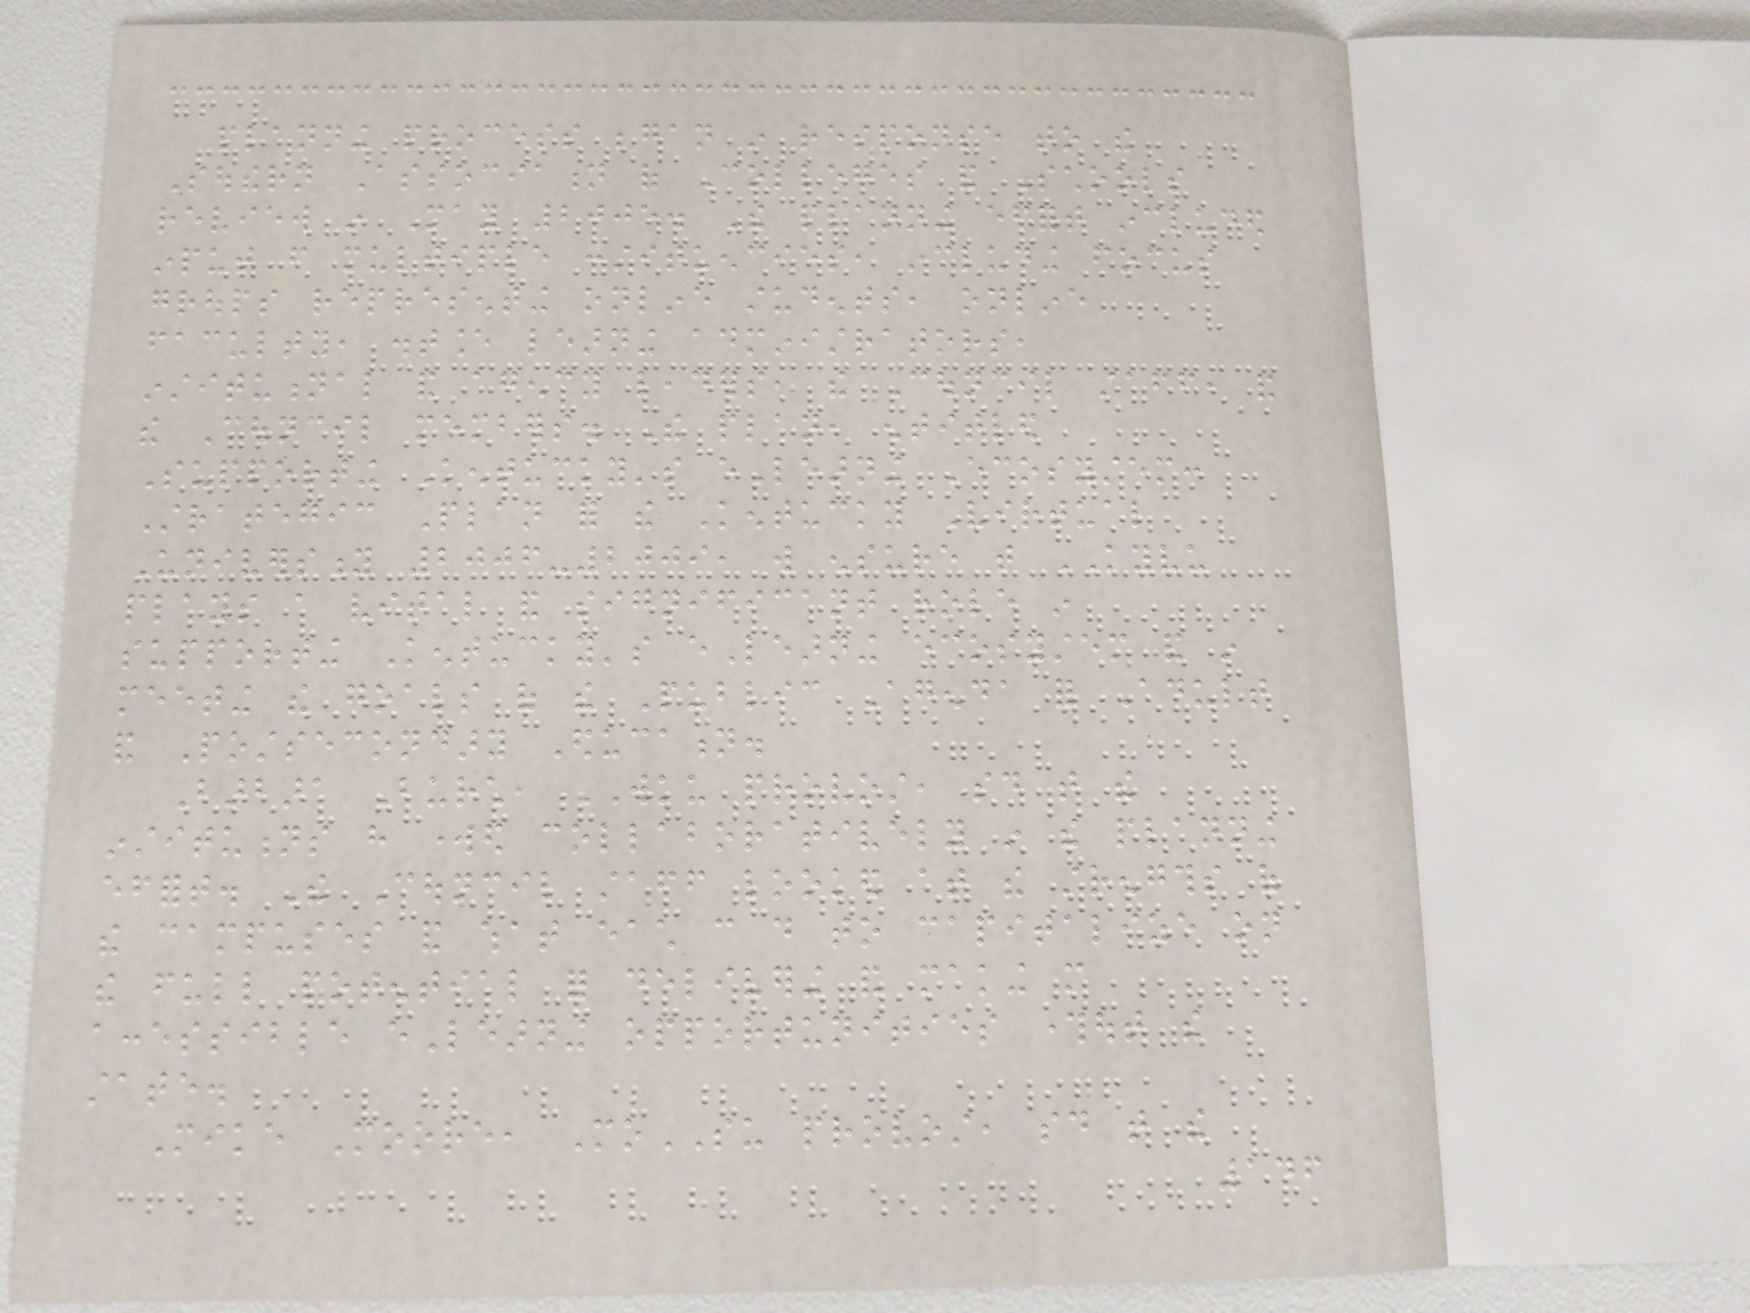planning process began in response to the
Southern Association of Colleges and Schools
review in May 2005. The planning effort included
input from multiple constituencies, including focus
groups representing online students, online
faculty, distance learning administrators,
institutional and agency leaders, the Council staff, and
the Council members. The plan, entitled
Supporting Kentucky's eLearning Ecosystem:
Strategic Plan for the Kentucky Virtual
University 2006-2009, will ensure that KYVU
plays a vital and significant role in
supporting Kentucky's eLearning ecosystem and in
meeting the goals of the Public Agenda for Adult
and Postsecondary Education.
Barbara Burch, WKU provost, said that the
institutions have worked collaboratively in the planning
effort. The Council staff looked at the strengths of
the campuses and what each can do to capitalize on
the full potential for delivering and making more
accessible eLearning opportunities throughout the
state.
Mike Moore, MoSU provost, said that the
146
